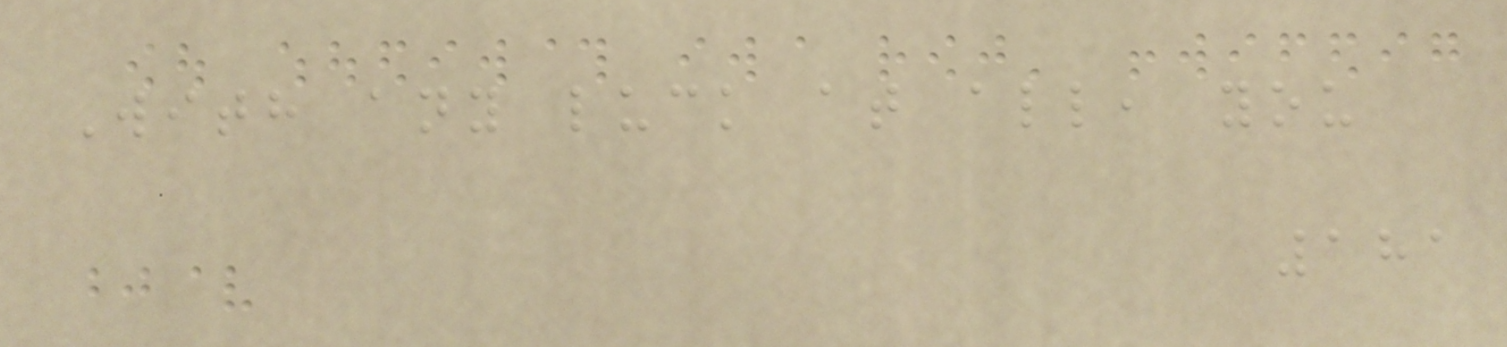With any luck at all, you
181
